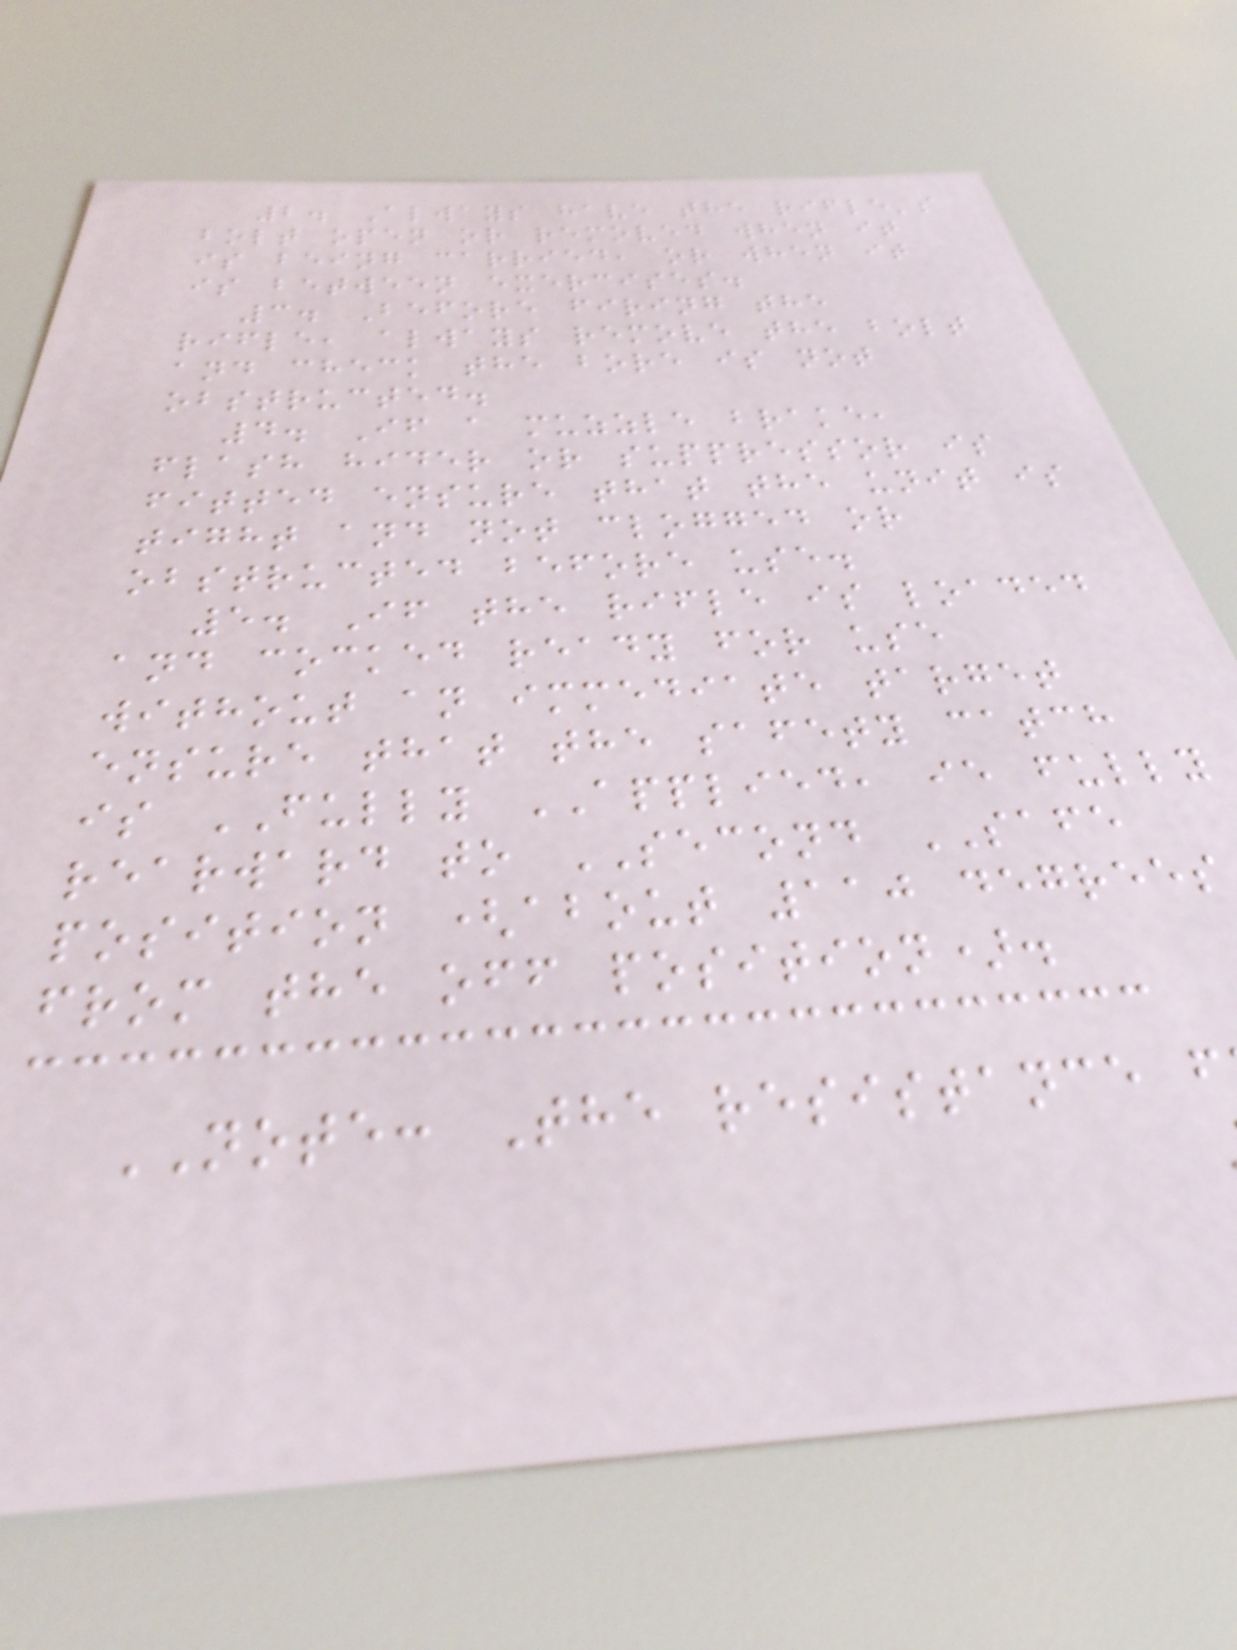2. Always have the rifle's
bolt open or removed when it
is being carried, or when it
is between exercises.
3. Before firing the
rifle, always remove the bolt
and check the bore is not
obstructed.
4. If a muzzle brake,
flash hider or suppressor is
fitted ensure that the unit is
tight and not clogged or
obstructed before use.
5. If the rifle is loaded
and cocked ready for use
without an immediate target
ensure that the safety catch
is FULLY APPLIED, ie fully
rearward to SECOND SAFE
position (about 110 degrees
from the off position).
NOTE: The resistance f
